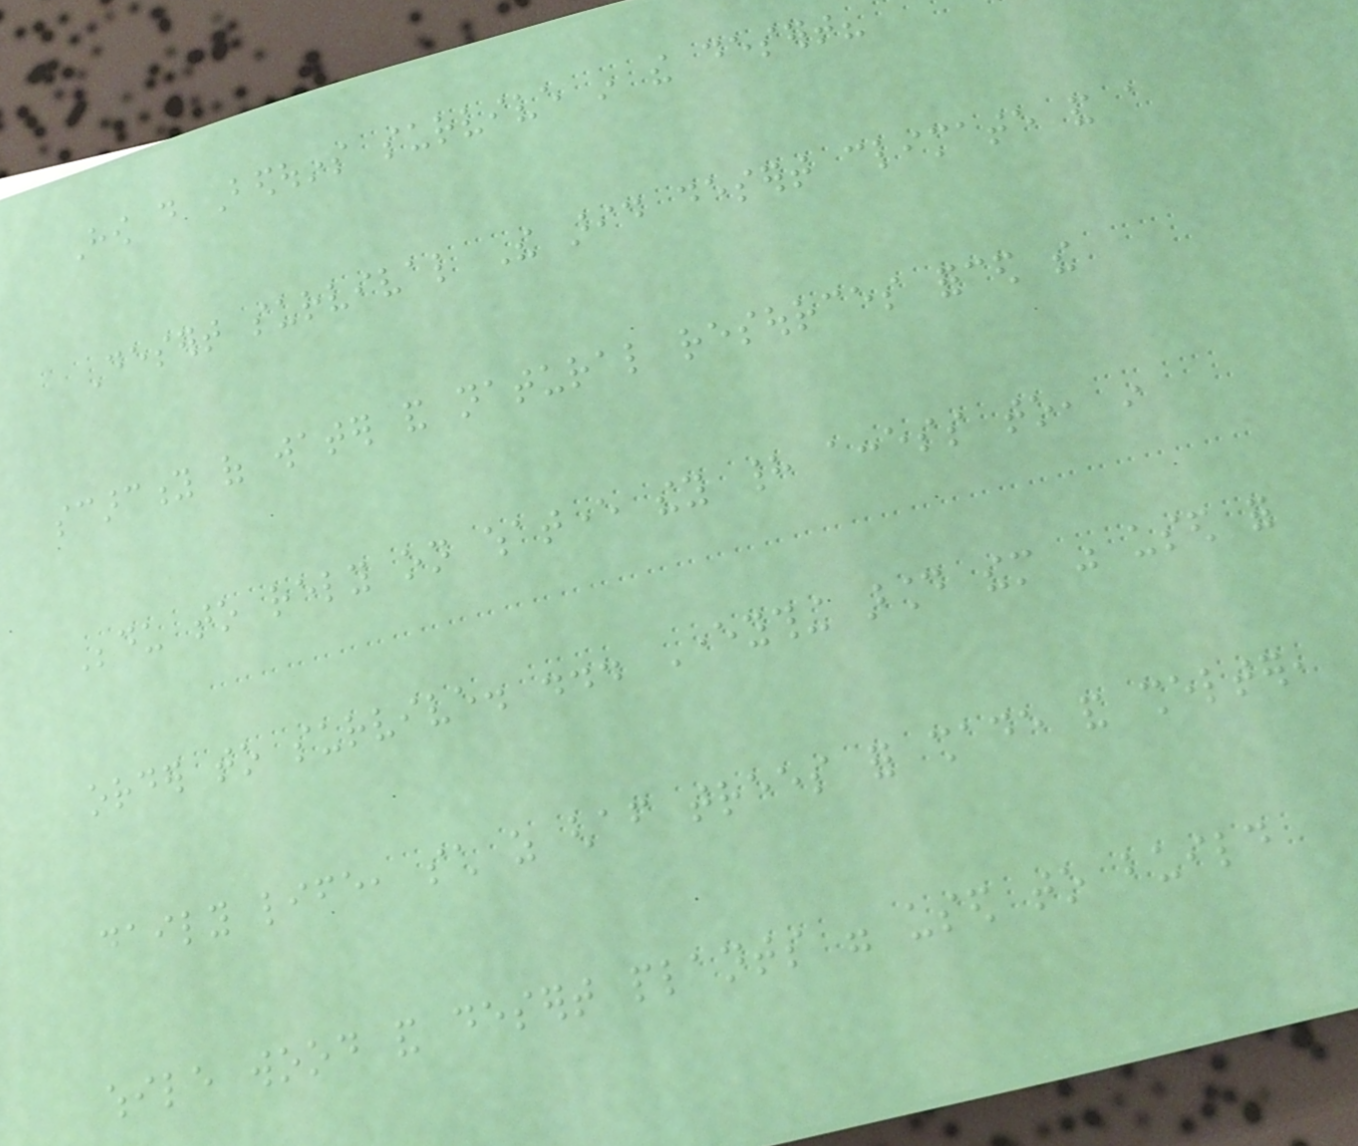How do Bedouins survive in the desert?
Desert survival The arid desert climate and a
scarcity of water and natural resources forced the
Bedu to rely on whatever they had access to, in
order to survive. ... Everything around them was used for
daily life, such as ghaf trees for shade and shelter,
while wood and desert plants were used to build
